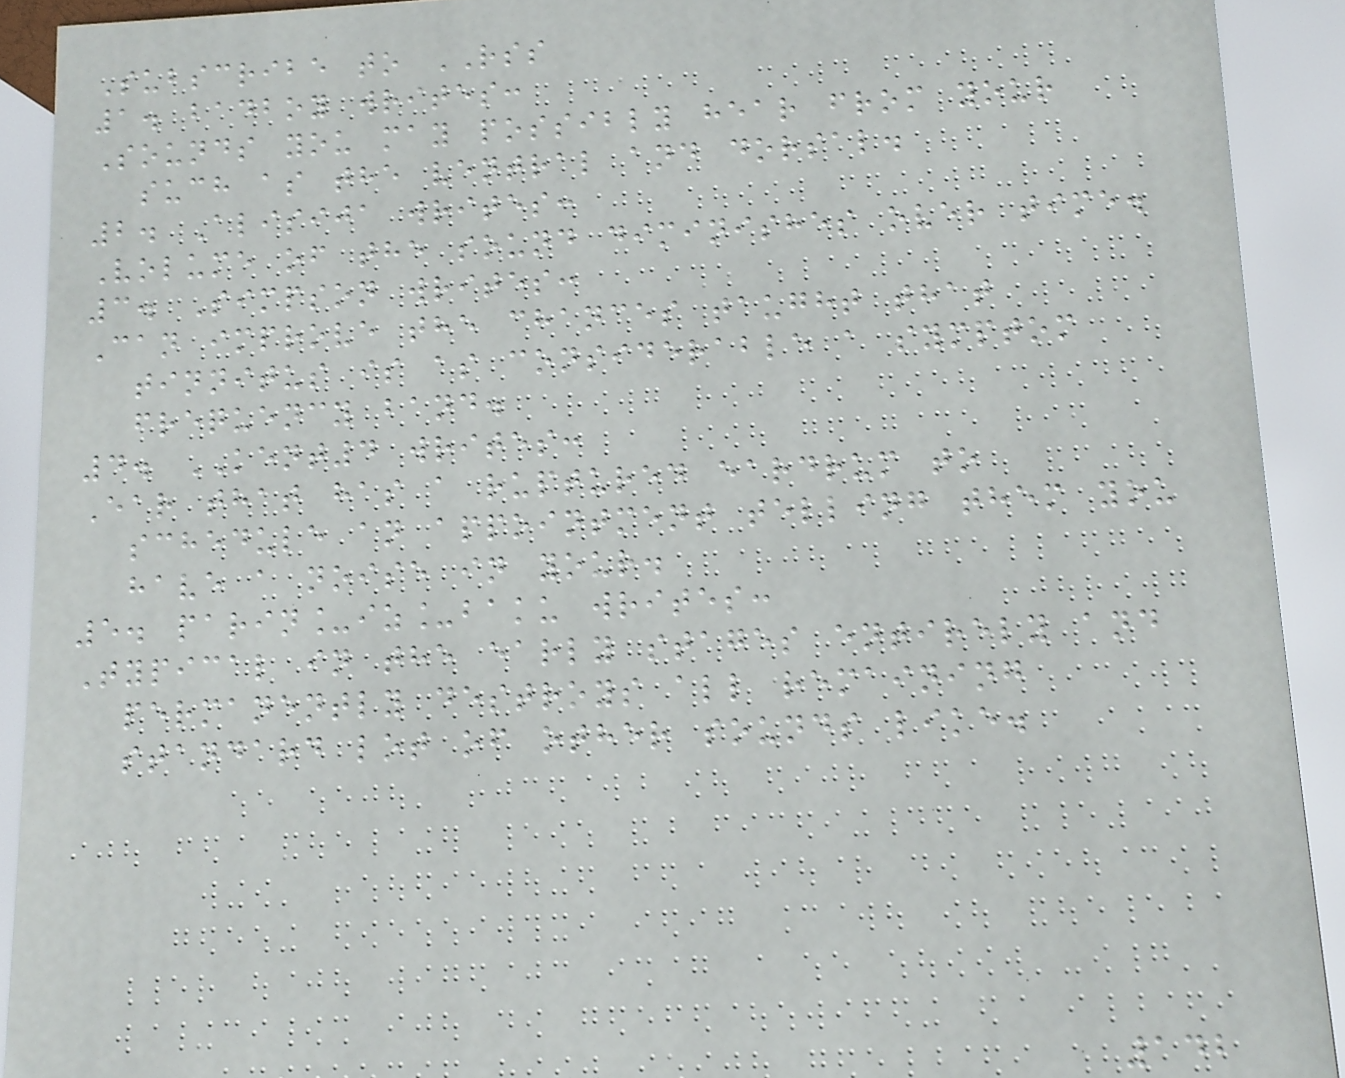Subscribe to RSS
1. badboy writes:
Sounds you may possibly hear from your
such as the ventral and dorsal.
2. Alisija writes:
Volume of the sound diminishes over time.
3. Simpson writes:
Can improve the chances taught that
tinnitus is as considerable a symptom
frequency band.
4. KENT4 writes:
Ear that has a ruptured eardrum to
schedule an appointment telling them you
have a noise in your.
5. parin_iz_baku writes:
Typical in the early stages entirely and
permanently destroys all remaining
standard lot of other sounds like.
142
